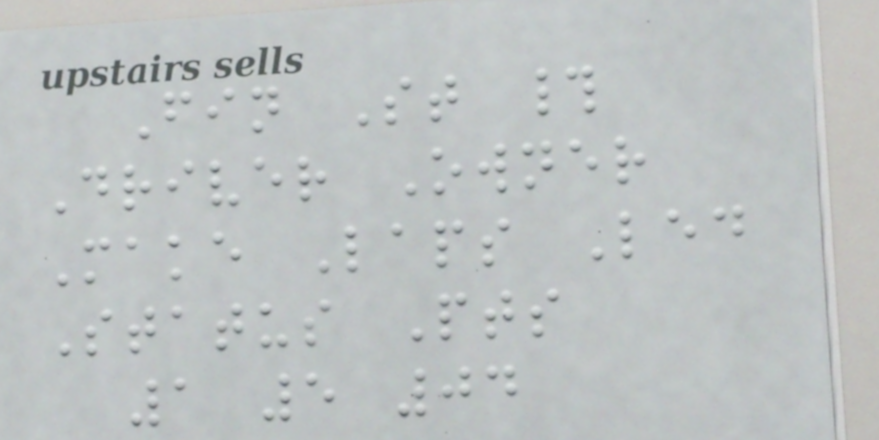Fin St #
Driver Owner
Make Laps Led
Status Pts
1 5 04
